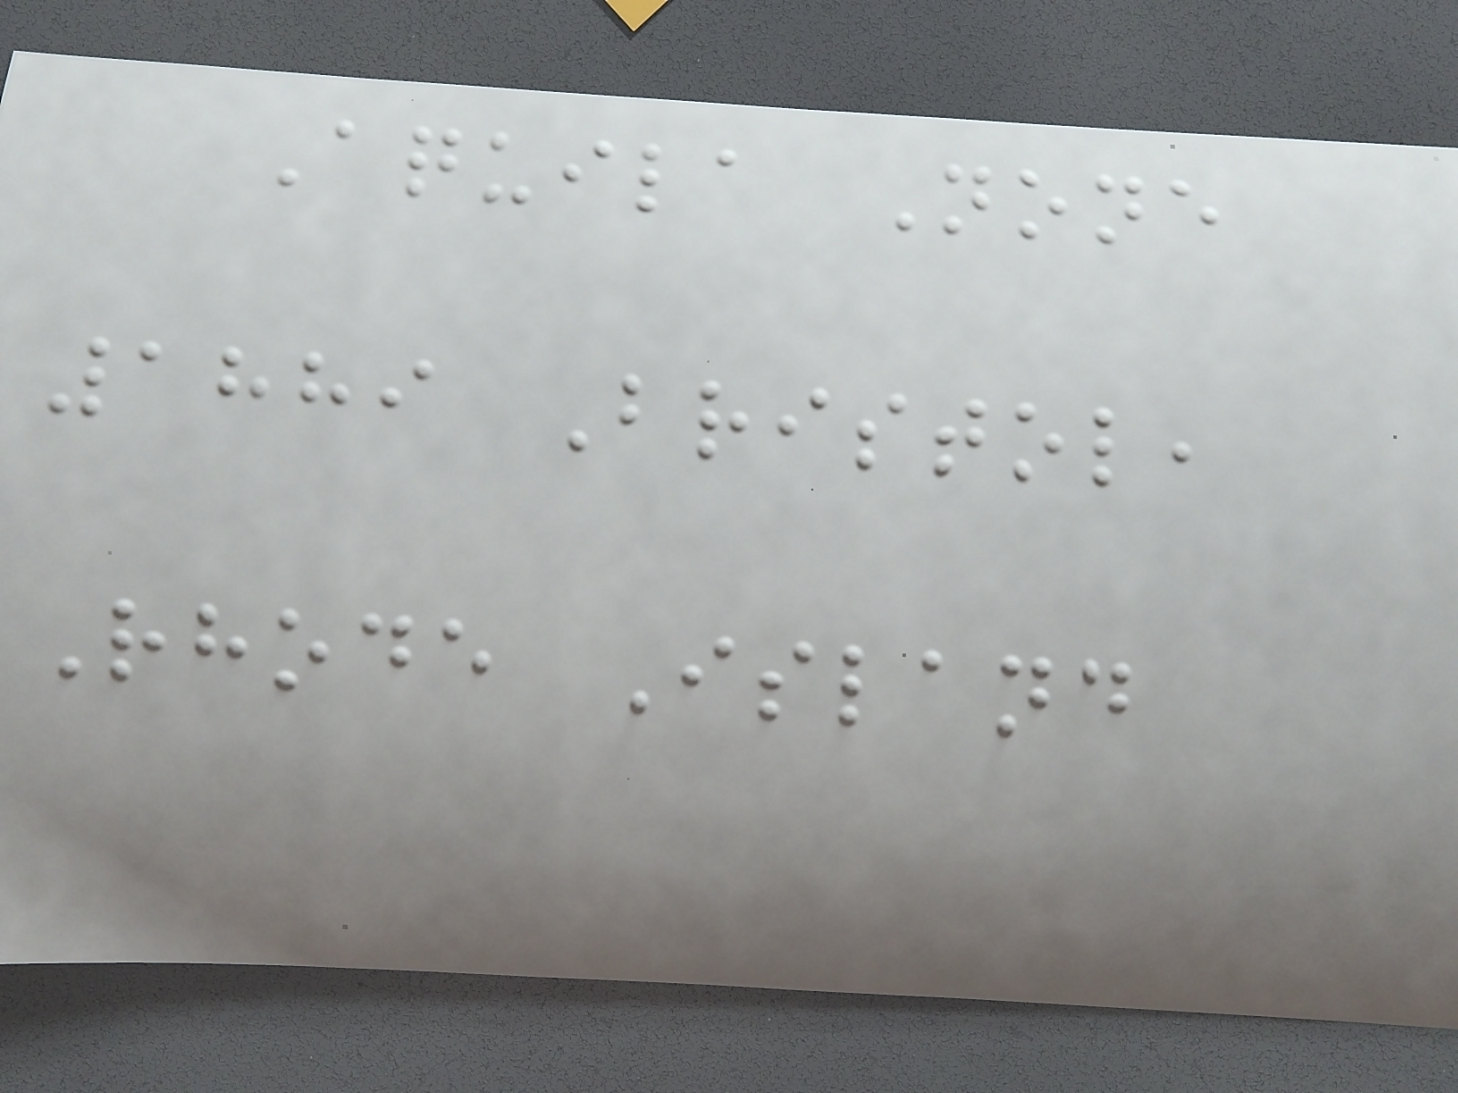Aquila None
1889 Bristol,
Rhode Island
